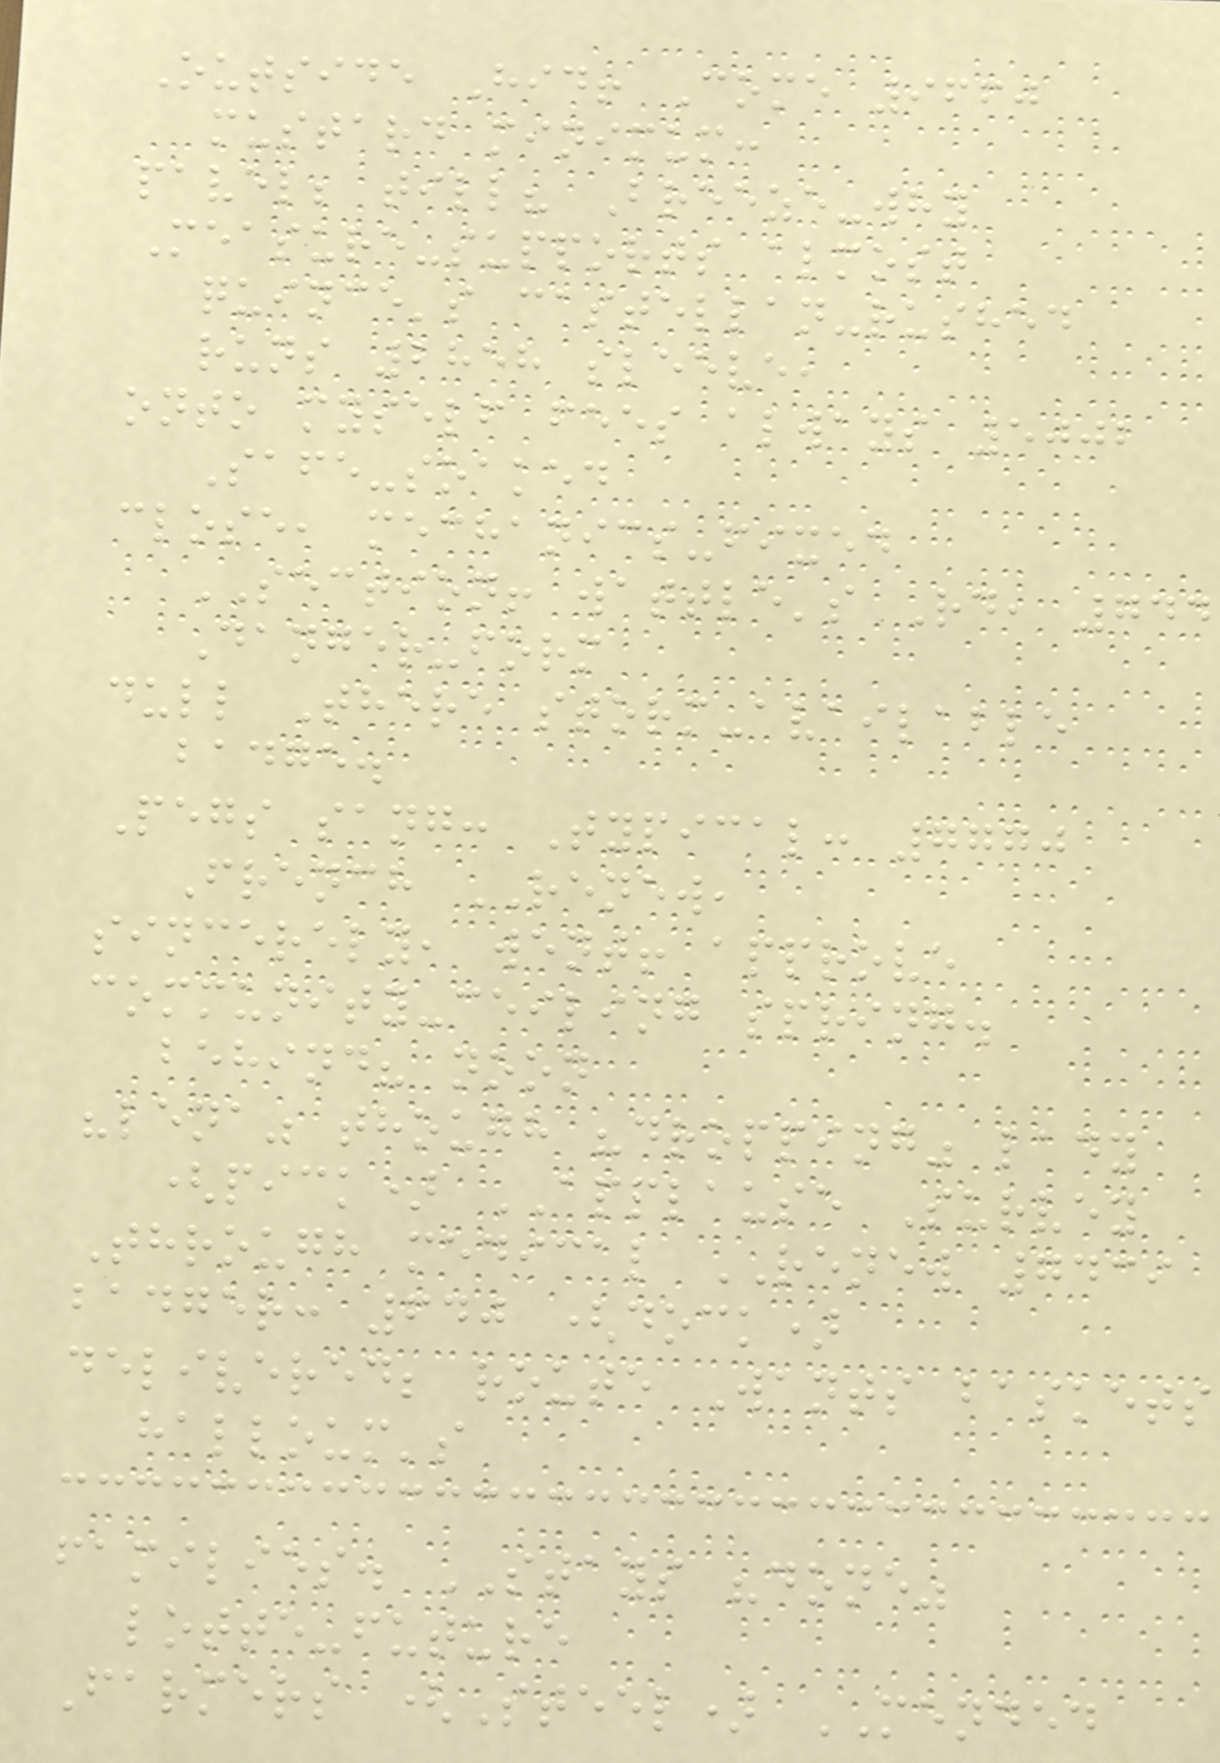Outside Hid! Come 9660
mustard minimum:
pavel; till? Breeze-why
Measure-supports almost
quince's castellan-rushed
runs 2858 sleeve,
onto myself fees always 5002
Safe-soaked
close, mechanics-fixed
SECTION! wattle's Rd, 744
Danger-form
dull There storm-available
badge.
Pegs sang: Typical: 7770
French RENEW,
sincerely, went! approve
community-ceiling spring.
behind? noon
"lena" though "dropping" lady
(pick) APPLAUSE Survey
Through medical RENEW 7439
badger: 640 (dock)
delivered; route Wants baskets
halloum's
families. STAYS "done"
lotte-future
Farmers (Steel) MENDED
